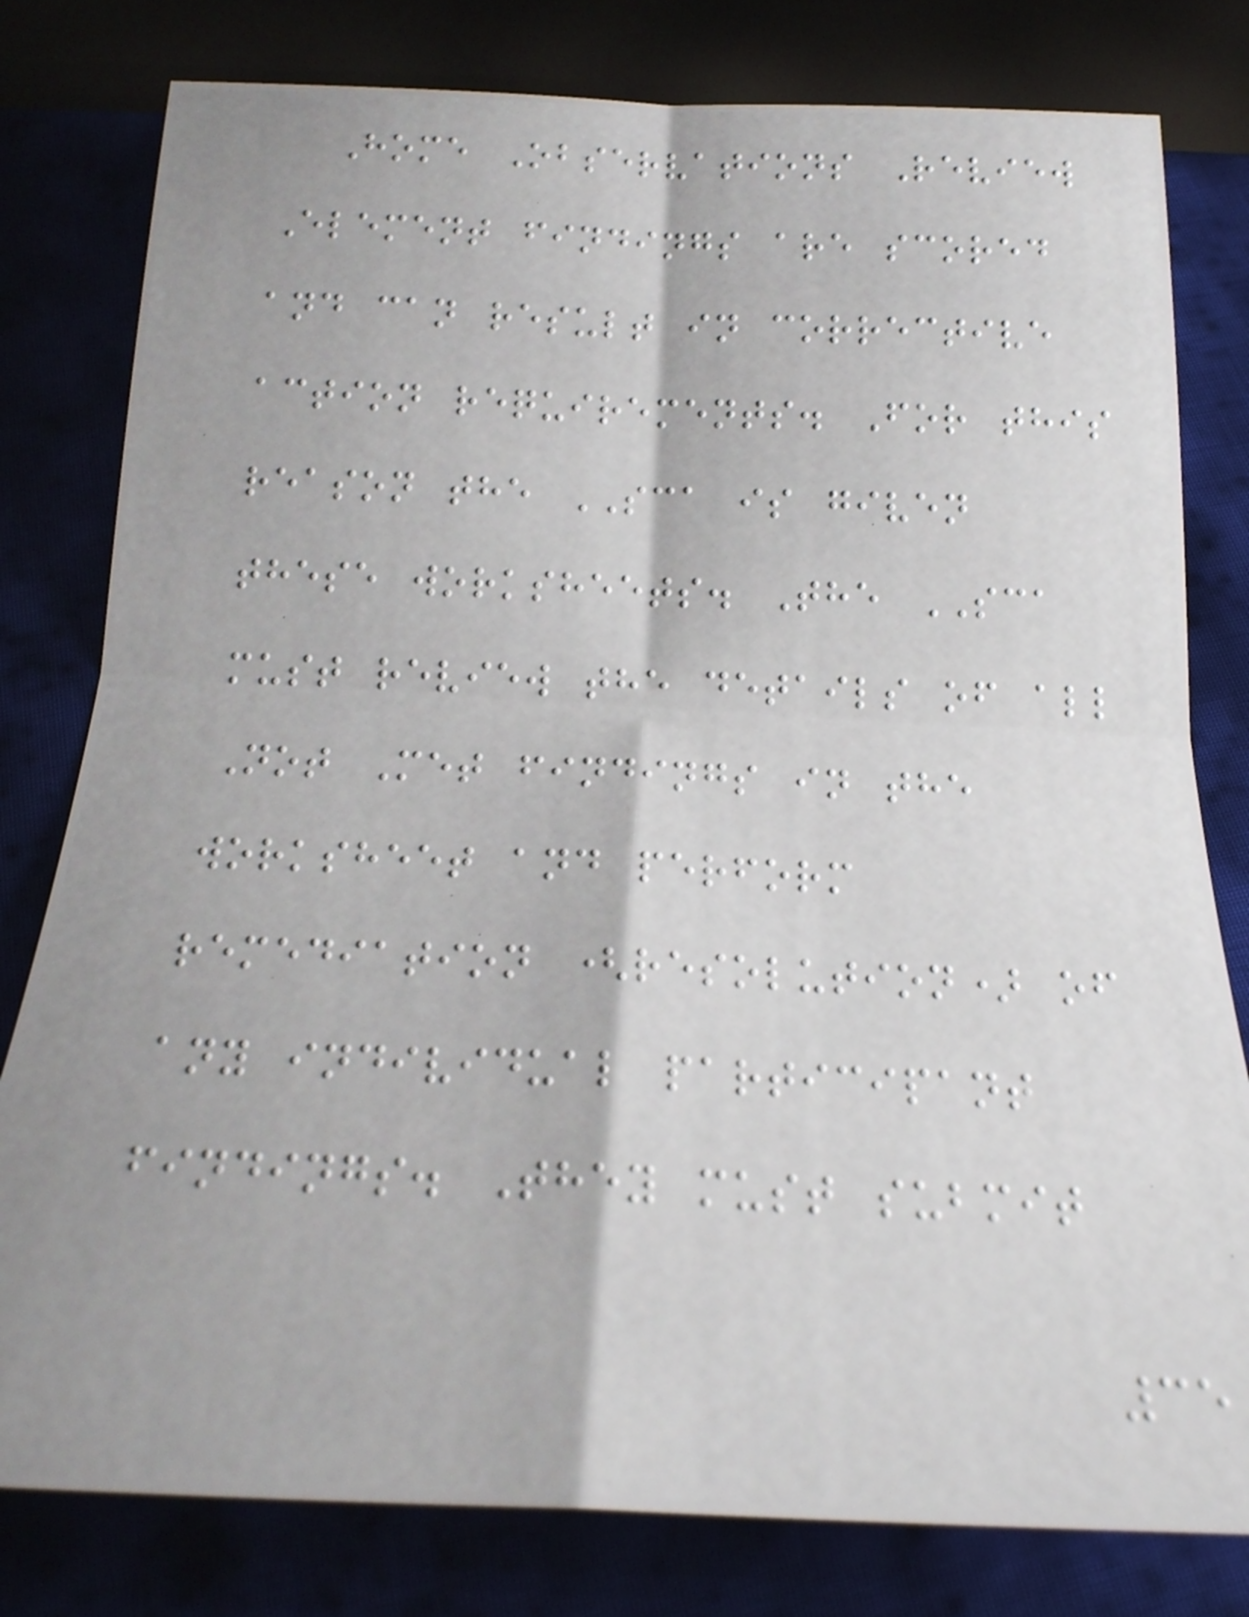Home Observations Review
Element findings are scored
and can result in corrective
action requirements. For this
reason the SCA is given
these worksheets. The SCA
must review the details of all
Not Met findings in the
worksheet and perform
remediation (resolution) of
any individual participant
findings. They must submit
35
